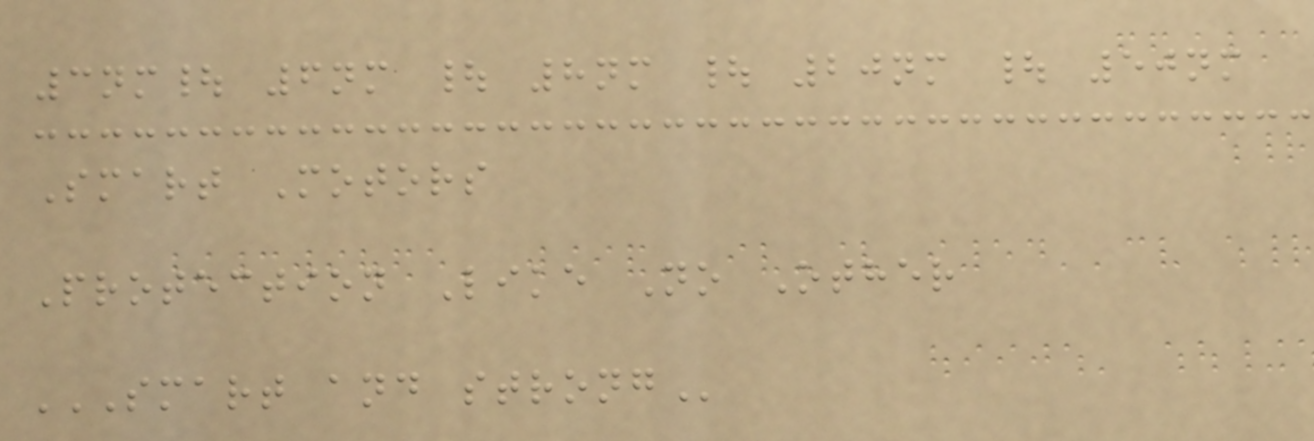3nm| 6nm | 8nm | 20nm | 50nm
Smart Motors
Protection Like No Other
SMART AND STRONG
